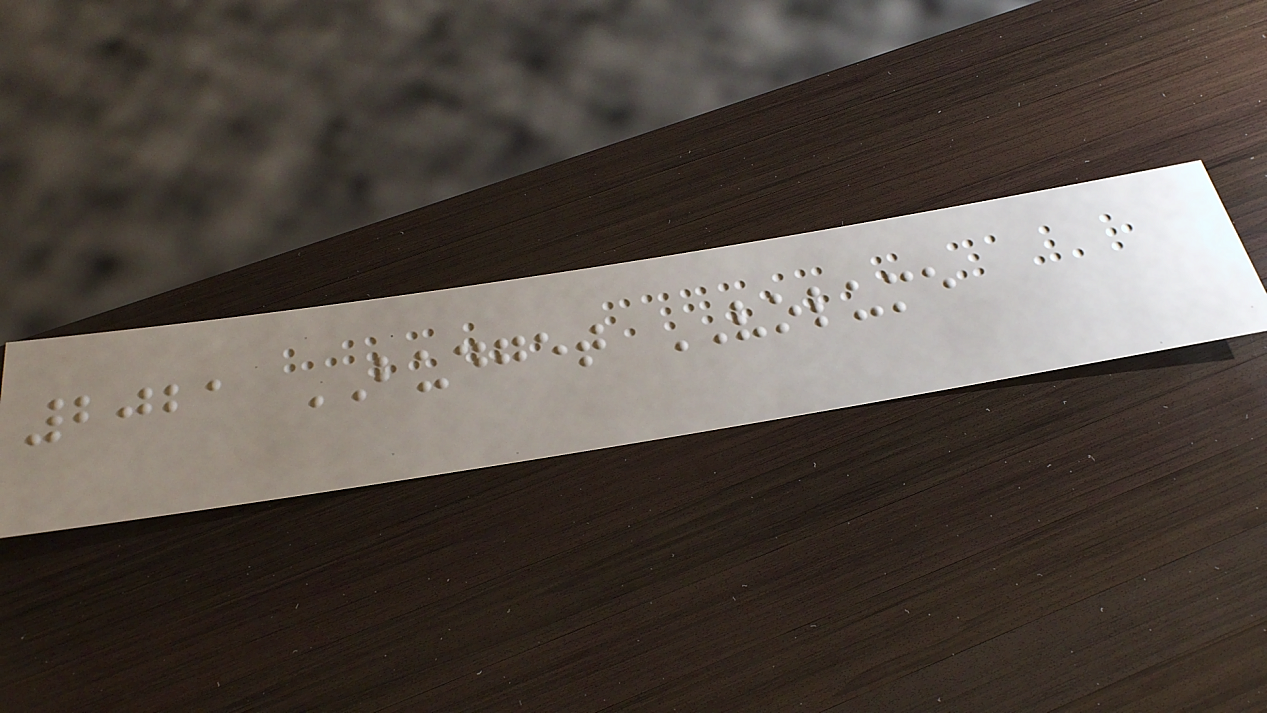2021 BUDGET VOLUME
